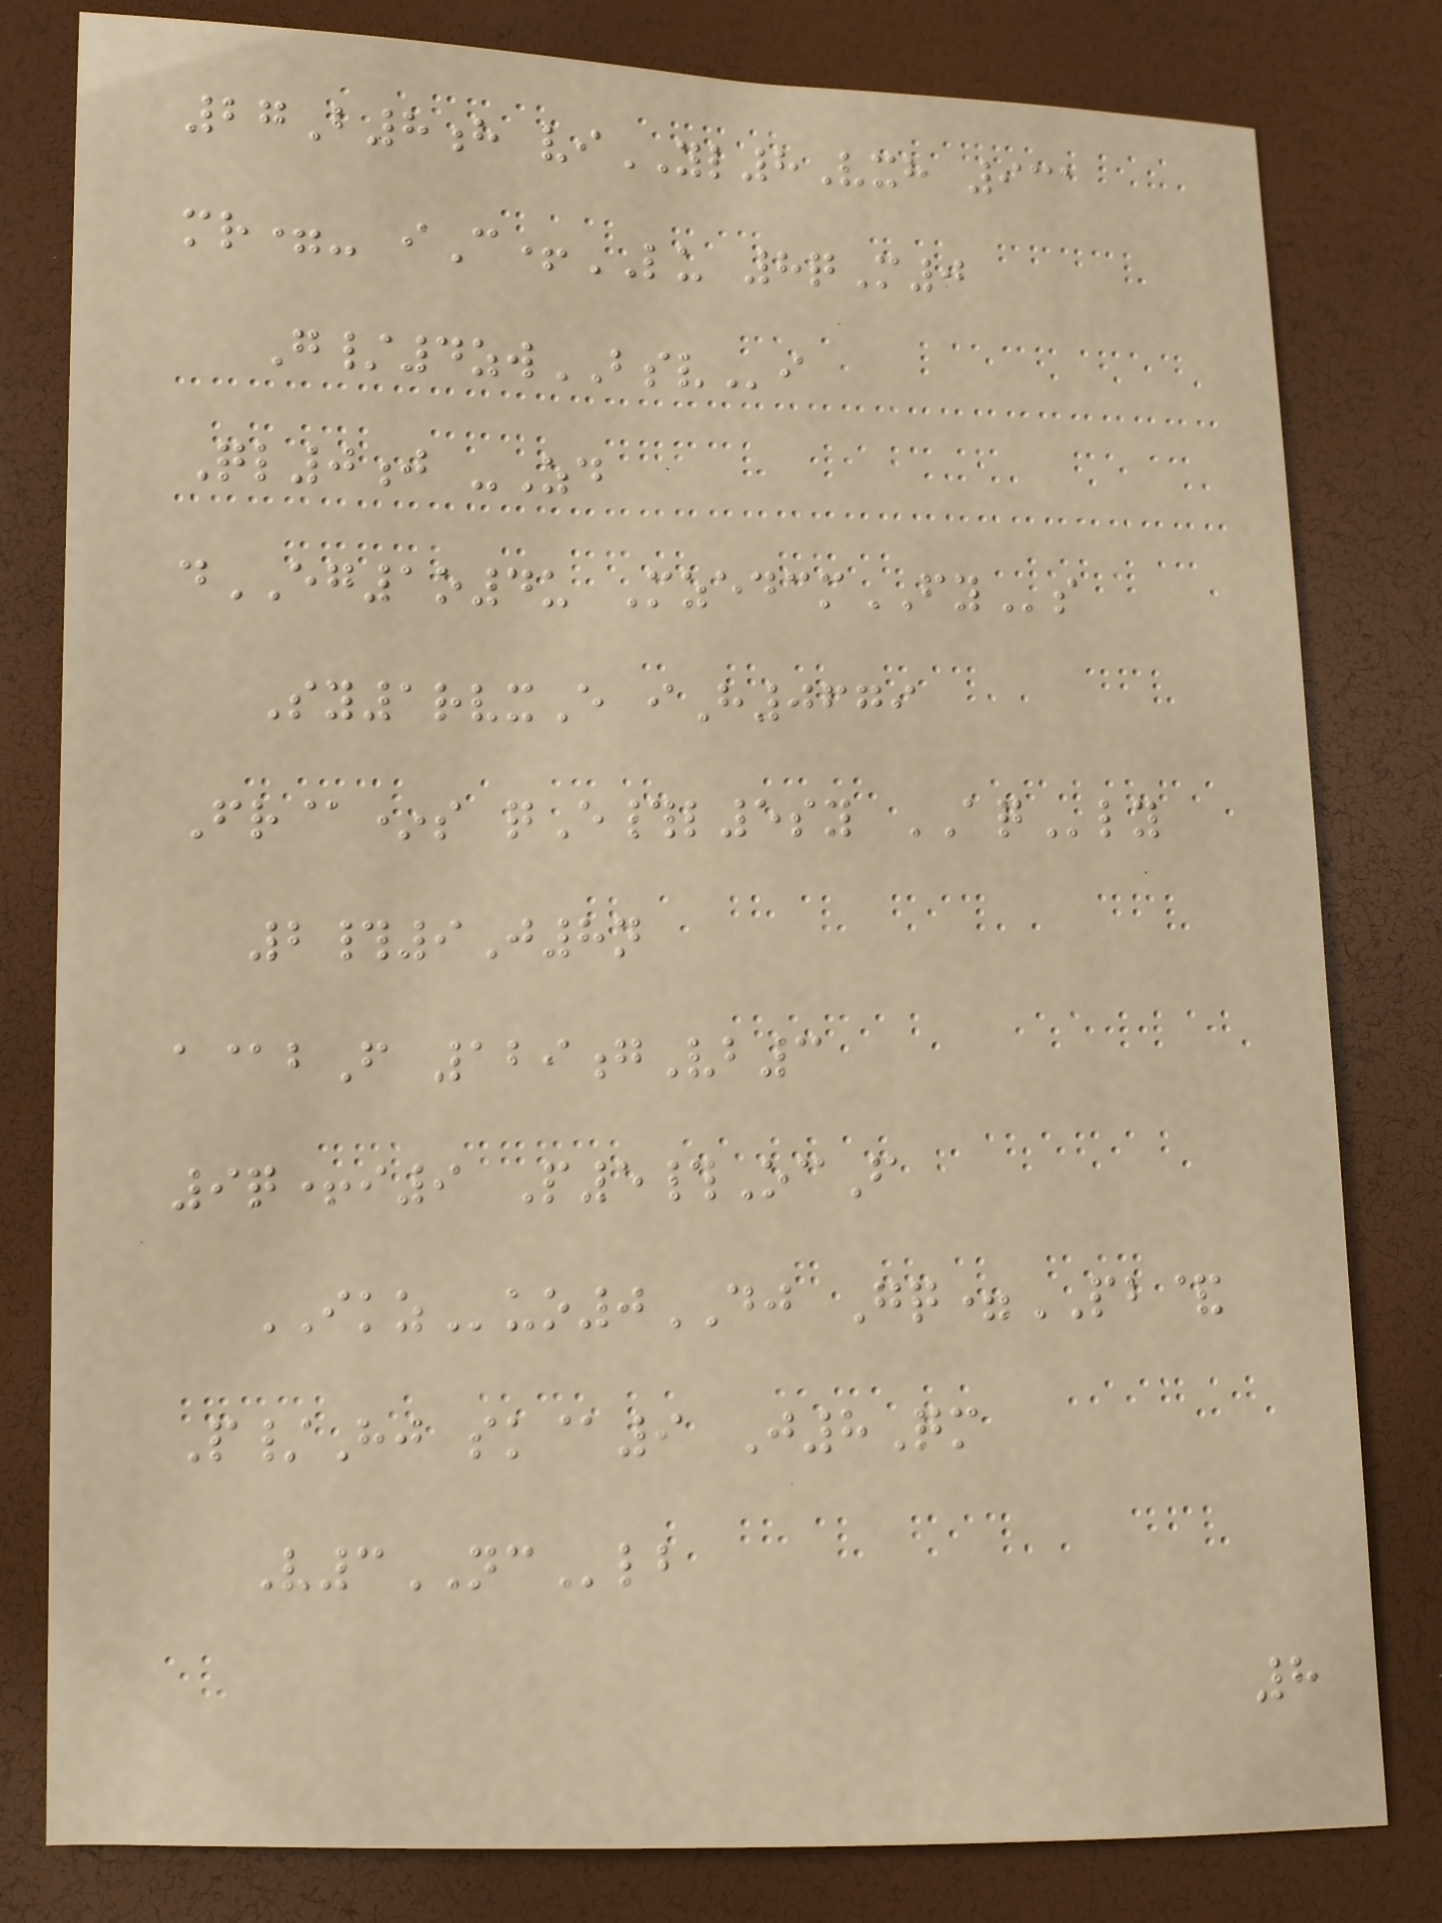27B8h viYL8Vxh 931
mr=- iC+LU 8qM0
G/4zwBSVi
Ql0j -Zd
dEG1o4u MzedcmFYs
Sy1rvxE iH0679
Fr@*s qE#l5sy AQly
2#9J8n
a@bF 129gVb3
9q+i9 P5#OcF
IKZuo0DJ Gq=PB&
P/Hj sk@9 J8Qm
V3NClb
8
